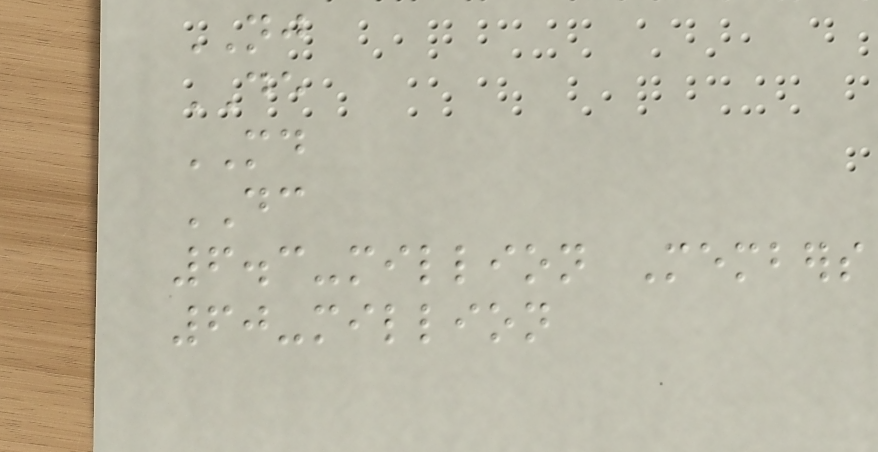NJ
DE
MD
DC
6.3-million Members
60-million
